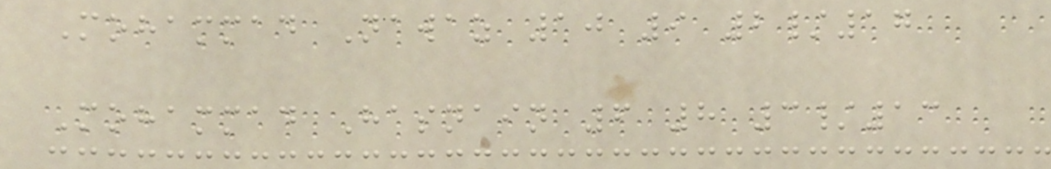Mohammad Nawaz 10 9 2/17
Mohammad Hasnain 6 8 3/13
